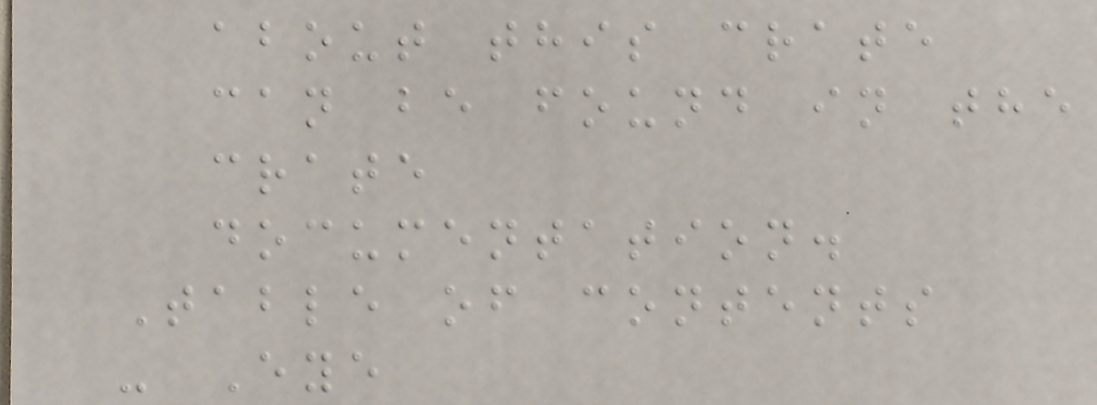about this crate
can be found in the
crate
documentation.
Table of contents
- Eye
